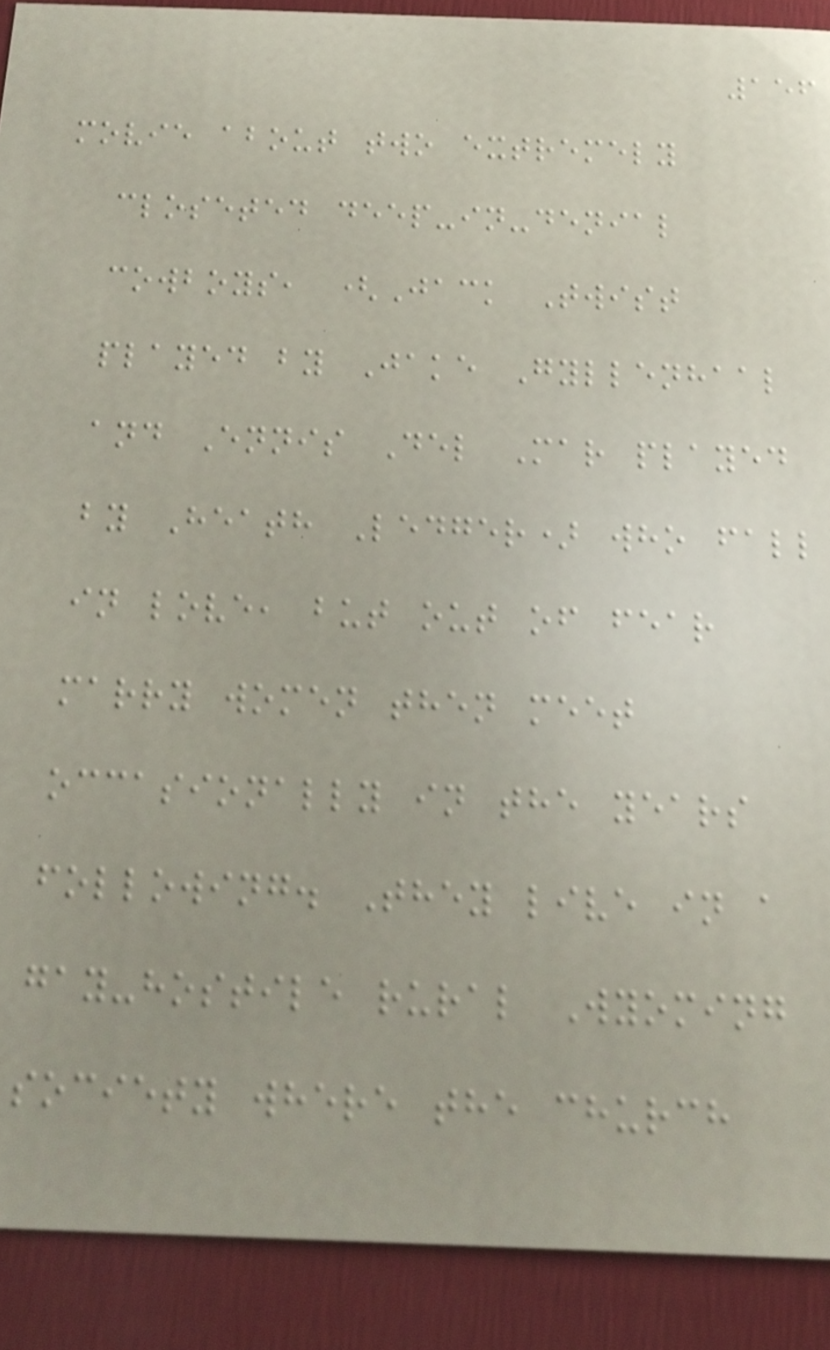156
movie about two extremely
closeted deep-in-denial
cowboys, (Jack Twist
played by Jake Gyllenhaal
and Ennis Del Mar played
by Heath Ledger) who fall
in love, but out of fear
marry women then meet
occasionally in the years
following. They live in a
gay-hostile rural Wyoming
society where the church
